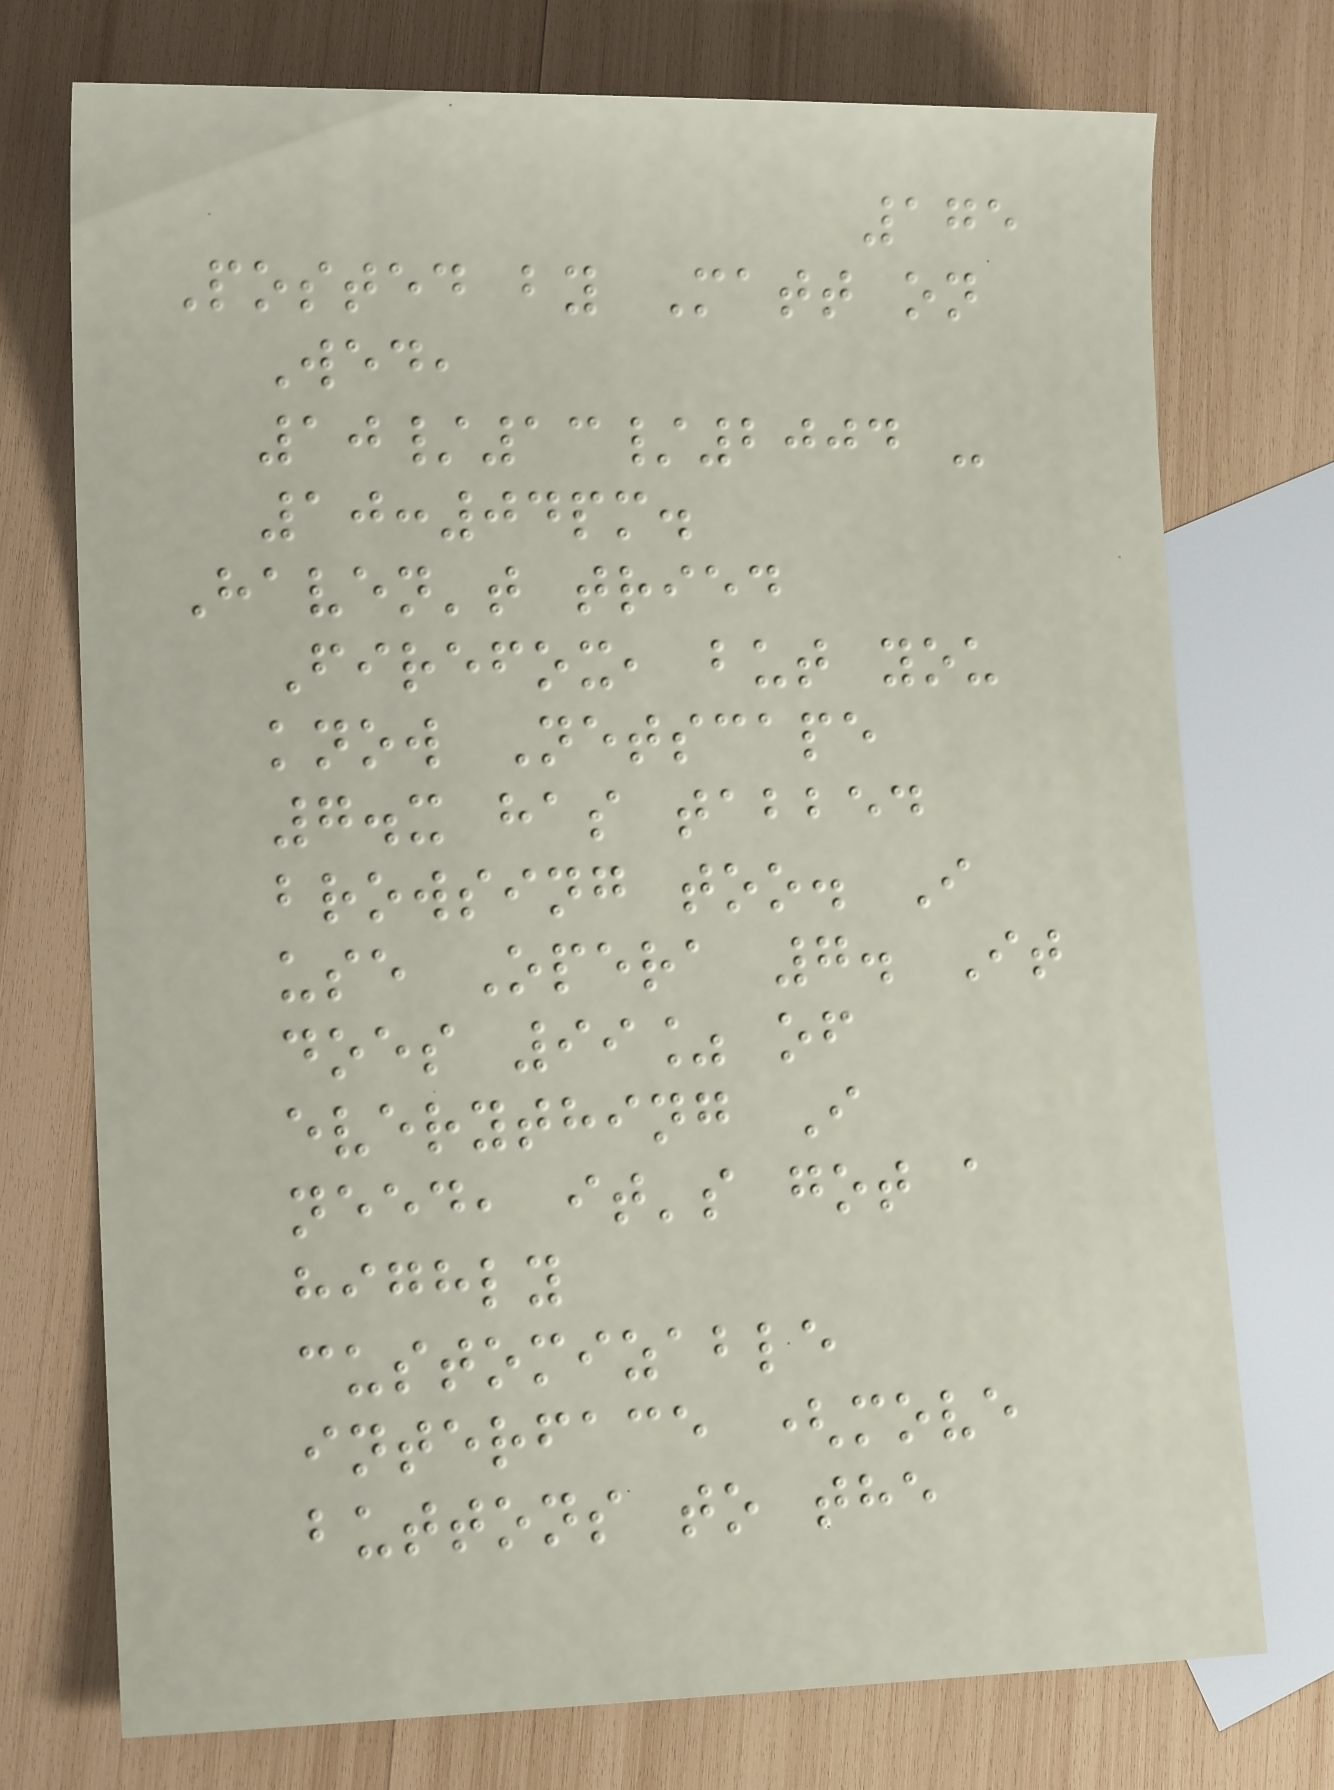175
Posted by Matt on
Wed,
10/13/2004 -
10:04pm.
Haven't tried
Firefox, but you
know Netscape
7.x has tabbed
browsing too. I
use Opera 7. It
does 99% of
everything I
need, it's got a
highly
customizable
interface (move
buttons to the
